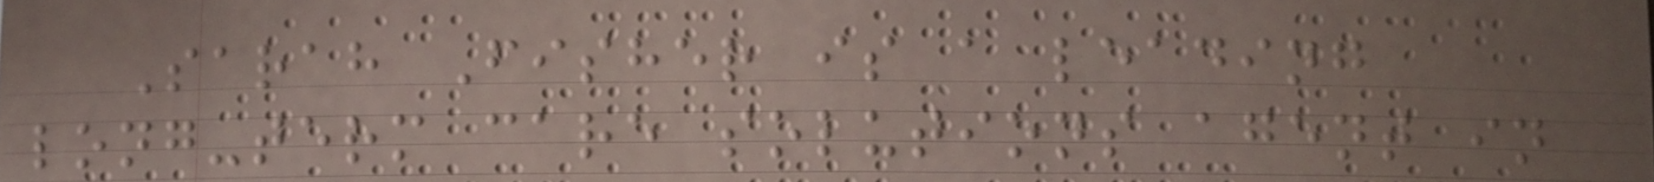Sarah Fisher is a leading
long-term care solutions agent in
